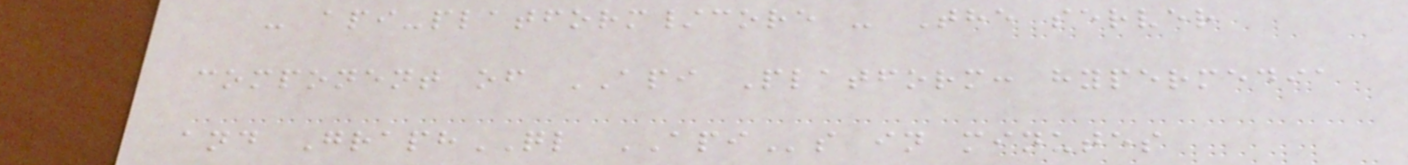- api-platform/core - The server
component of API Platform: hypermedia
and GraphQL APIs in minutes
